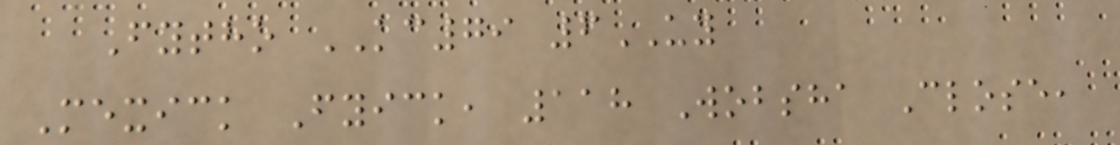Fytho KC79 6UY
Mexick Fyick, 118 Wobsha Close,
